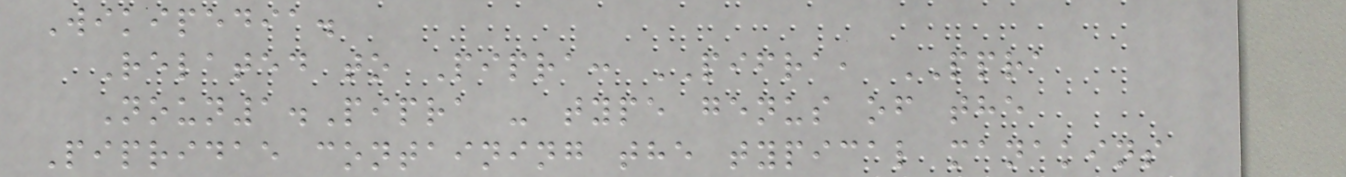Wikipedia.
Related to Pipra: PIFRA, PPRA
Noun1.Pipra - type genus of the
Pipridae containing the typical manakins
